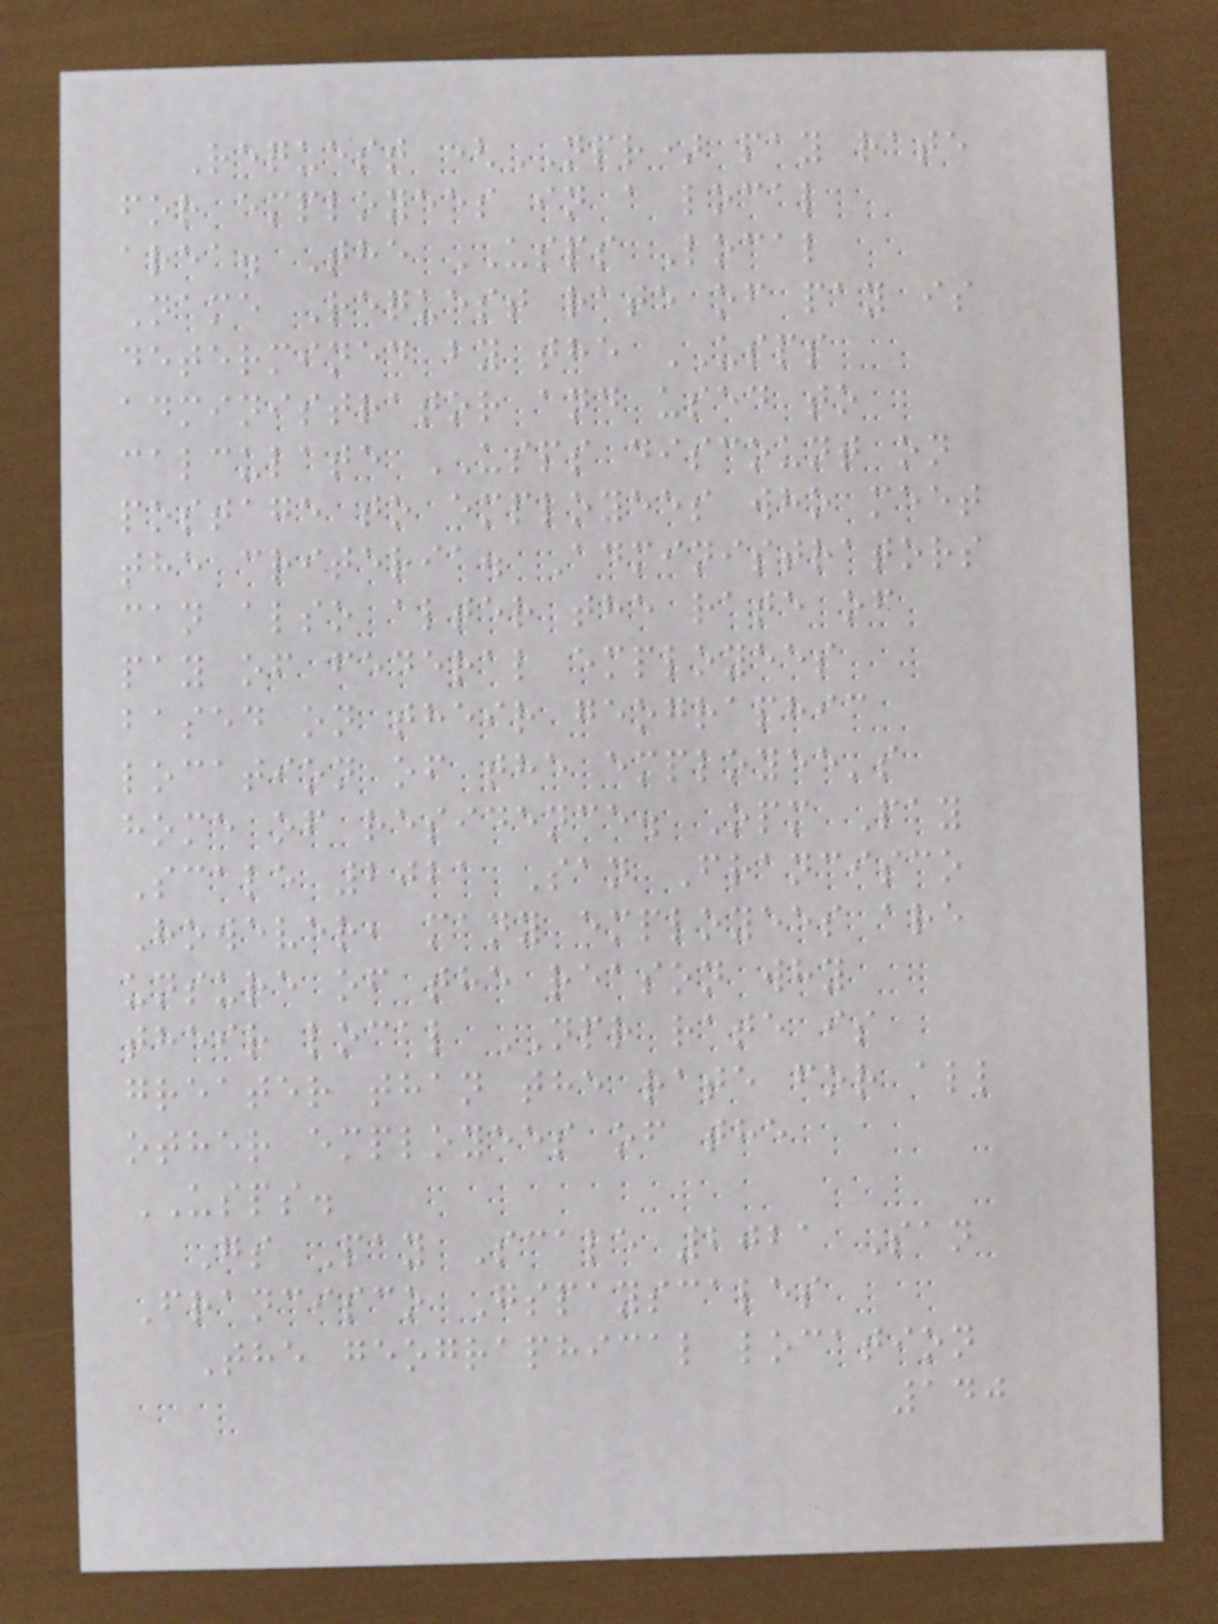Request (NPR) pay rate
for employees in a local
area. The USPS Local
Name Request rate of pay is
determined by the USPS
administrator and used to
calculate USPS discount on
postage to employees who meet
the criteria. Administrators
can also alter the rate of
pay of federal employees
based on their geographic
location of the employee's
home of residence. Opm Pay
Scale 2021 San Francisco
However, many employees are
unsure of the reason why
their local NPR rate is
greater than the rate for all
other employees of the
USPS.
Gs Pay Scale 2021 San
Francisco Gspayscales
The geographical location
140
